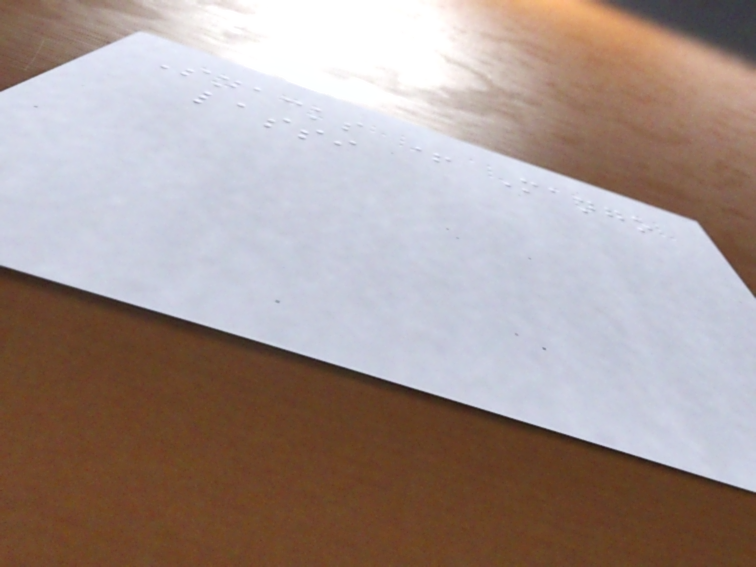Snacks + Mango
lassi
